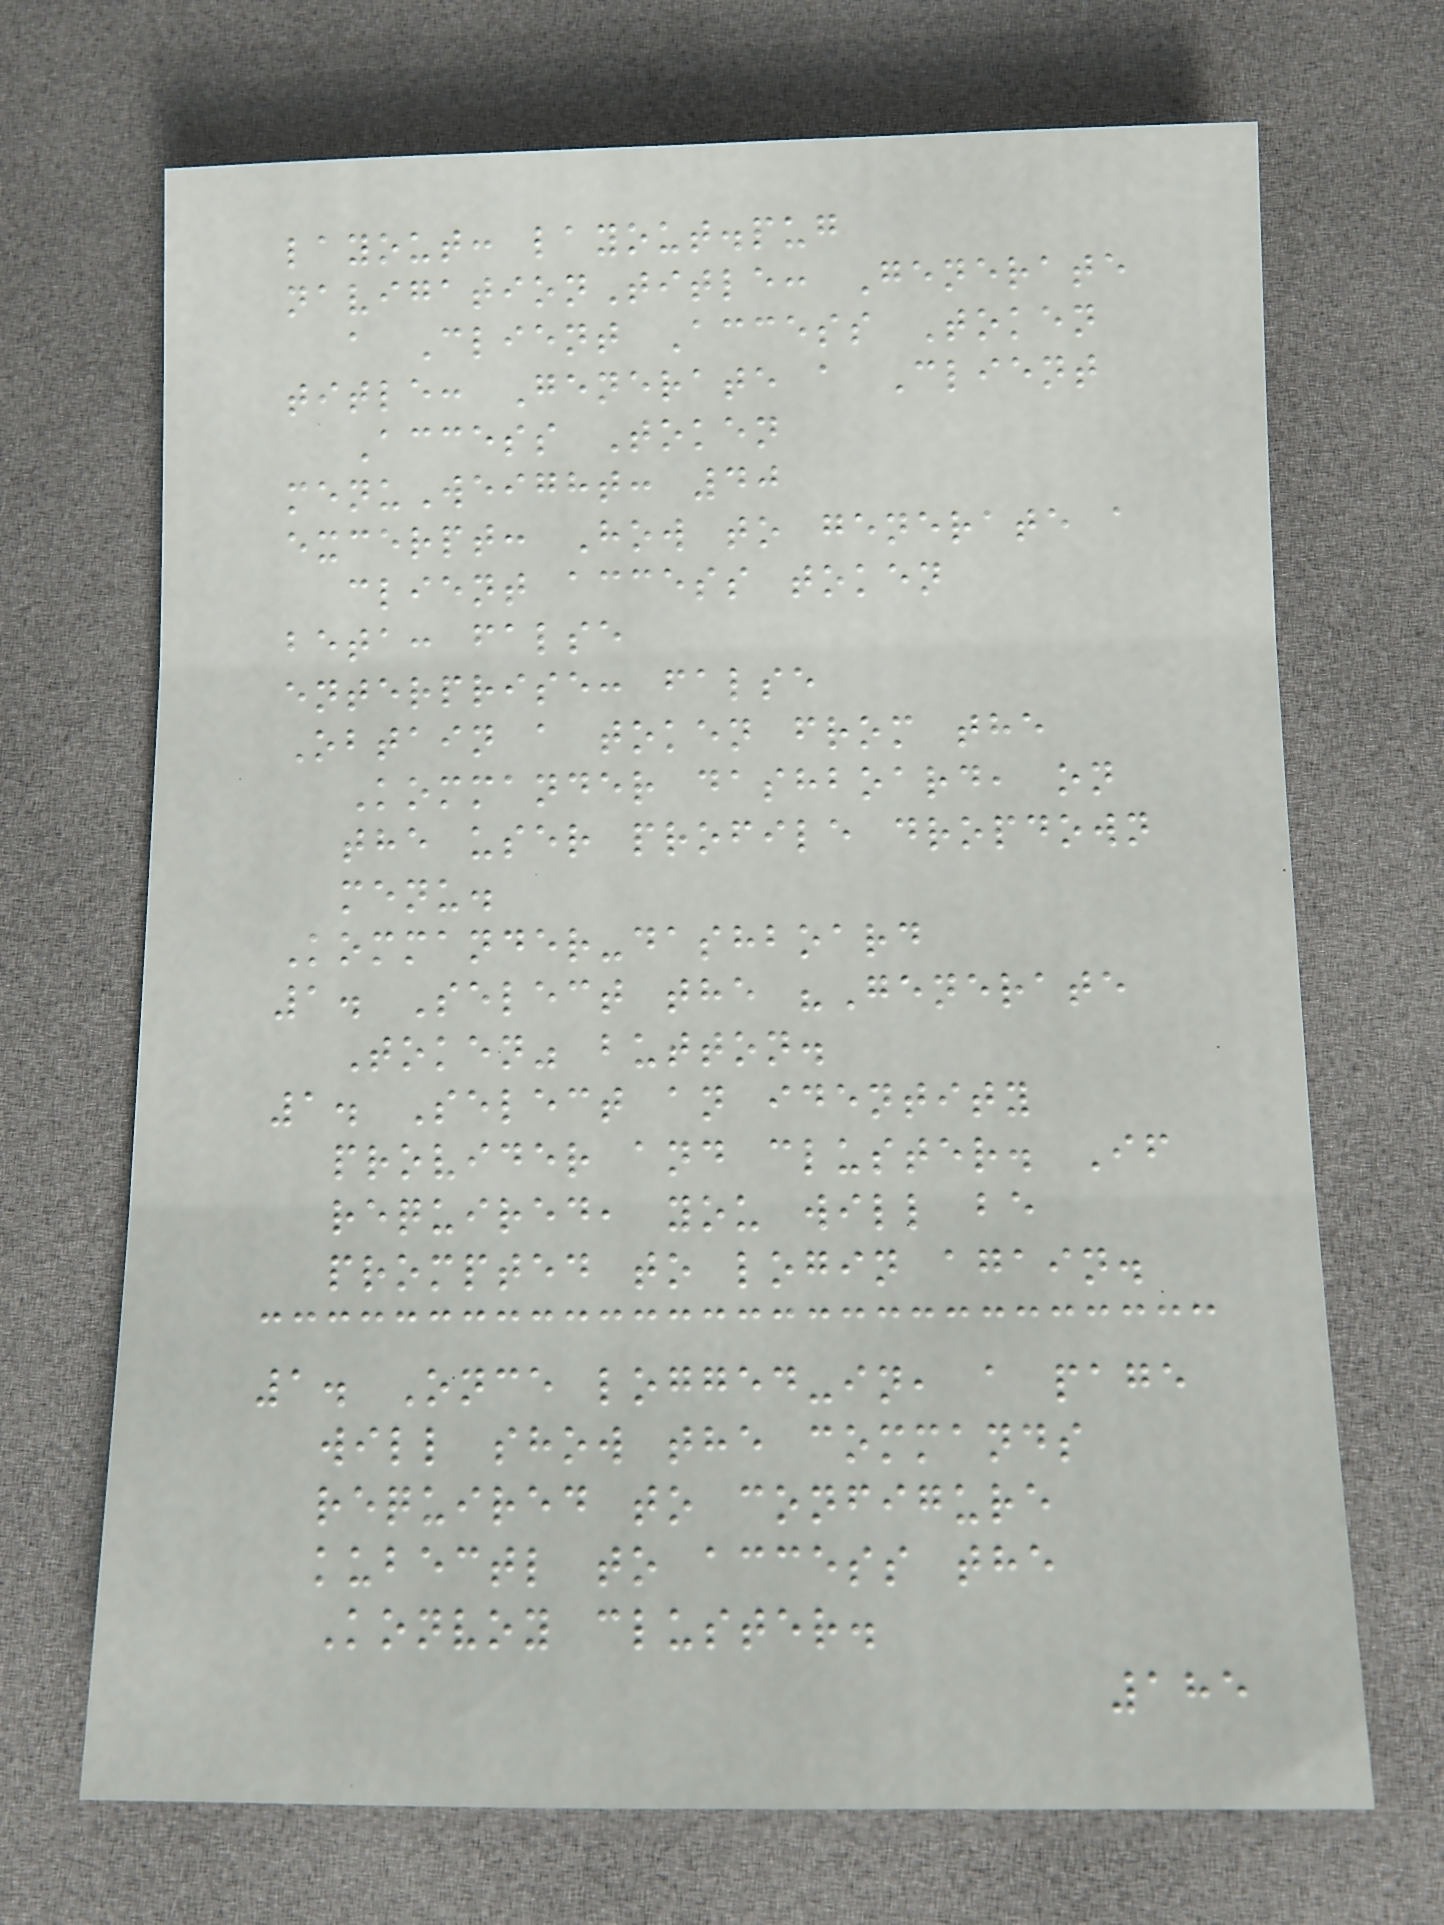layout: layout.pug
navigationTitle: Generate
a Client Access Token
title: Generate a Client
Access Token
menuWeight: 40
excerpt: How to generate a
client access token
beta: false
enterprise: false
Obtain a token from the
Kommander dashboard, on
the user profile dropdown
menu.
Kommander-dashboard
1. Select the "Generate
Token" button.
1. Select an identity
provider and cluster. If
required, you will be
prompted to login again.
1. Once logged-in, a page
will show the commands
required to configure
kubectl to access the
Konvoy cluster.
185
